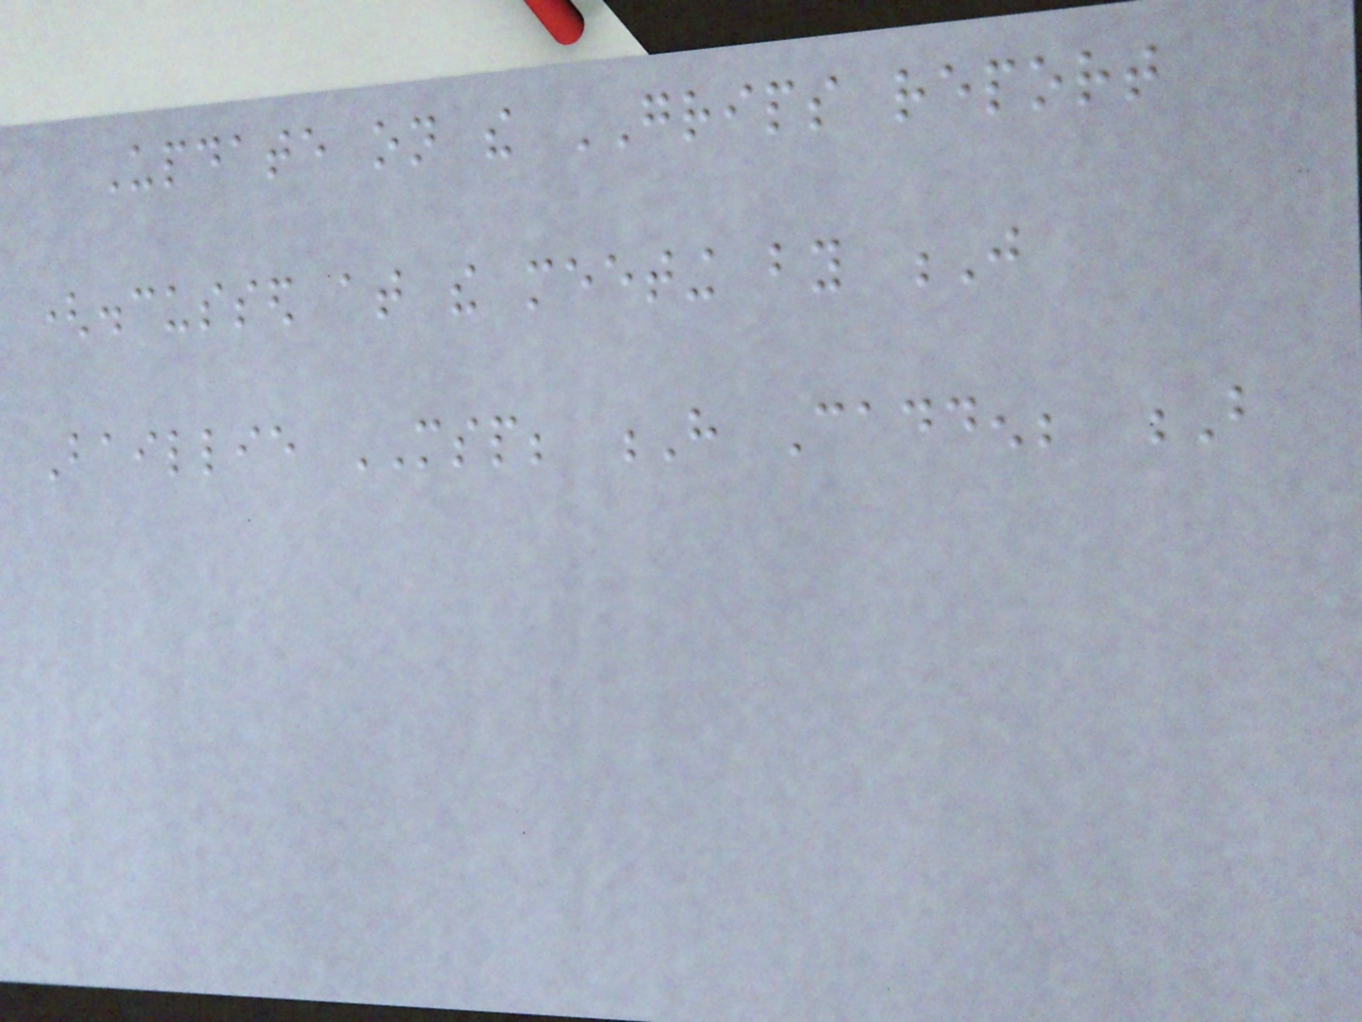Update on the GRIPS report
(discussed at the meeting by J
Baillie MSP; H Cadden; B
